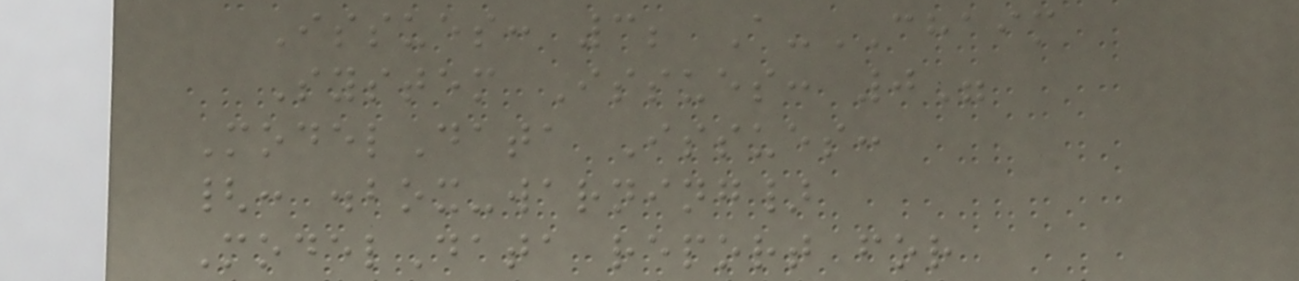Issues: 3; A-CHAIM
System Issues: 0"
ModelData Issues:
{: .box-warning}
ModelData report for
